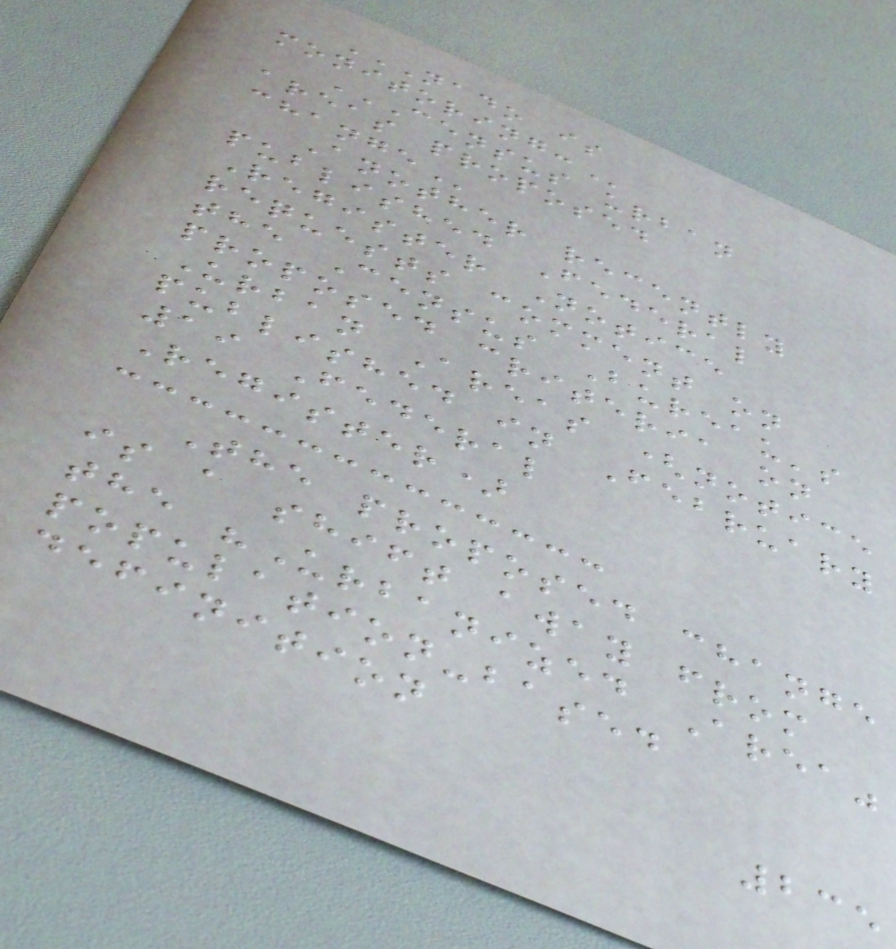NADO IS
MONITORING:
CENSUS URBAN
AREAS PROPOSED
CHANGE
Another recently
published Federal
Register Notice
requests comment on
the Census Bureau's
proposed criteria on
Urban Areas (notice
published in February
19 Federal
Register)
The proposed change
is a shift away from
the "Urbanized Area"
population-based
definition
235
